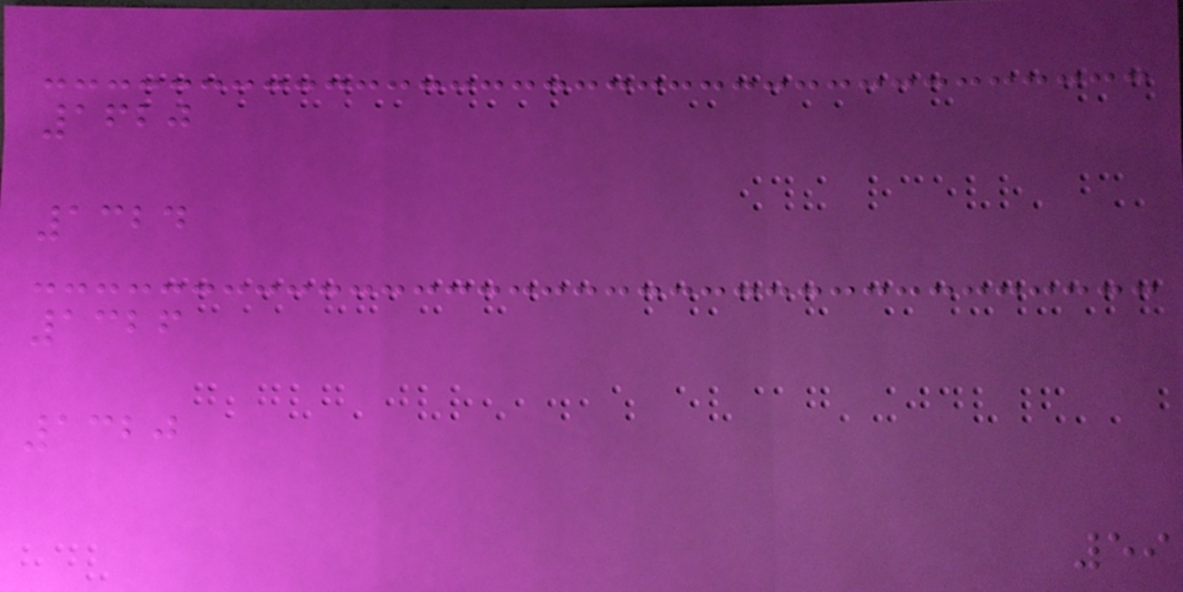1620
1324
1326
1320
59
